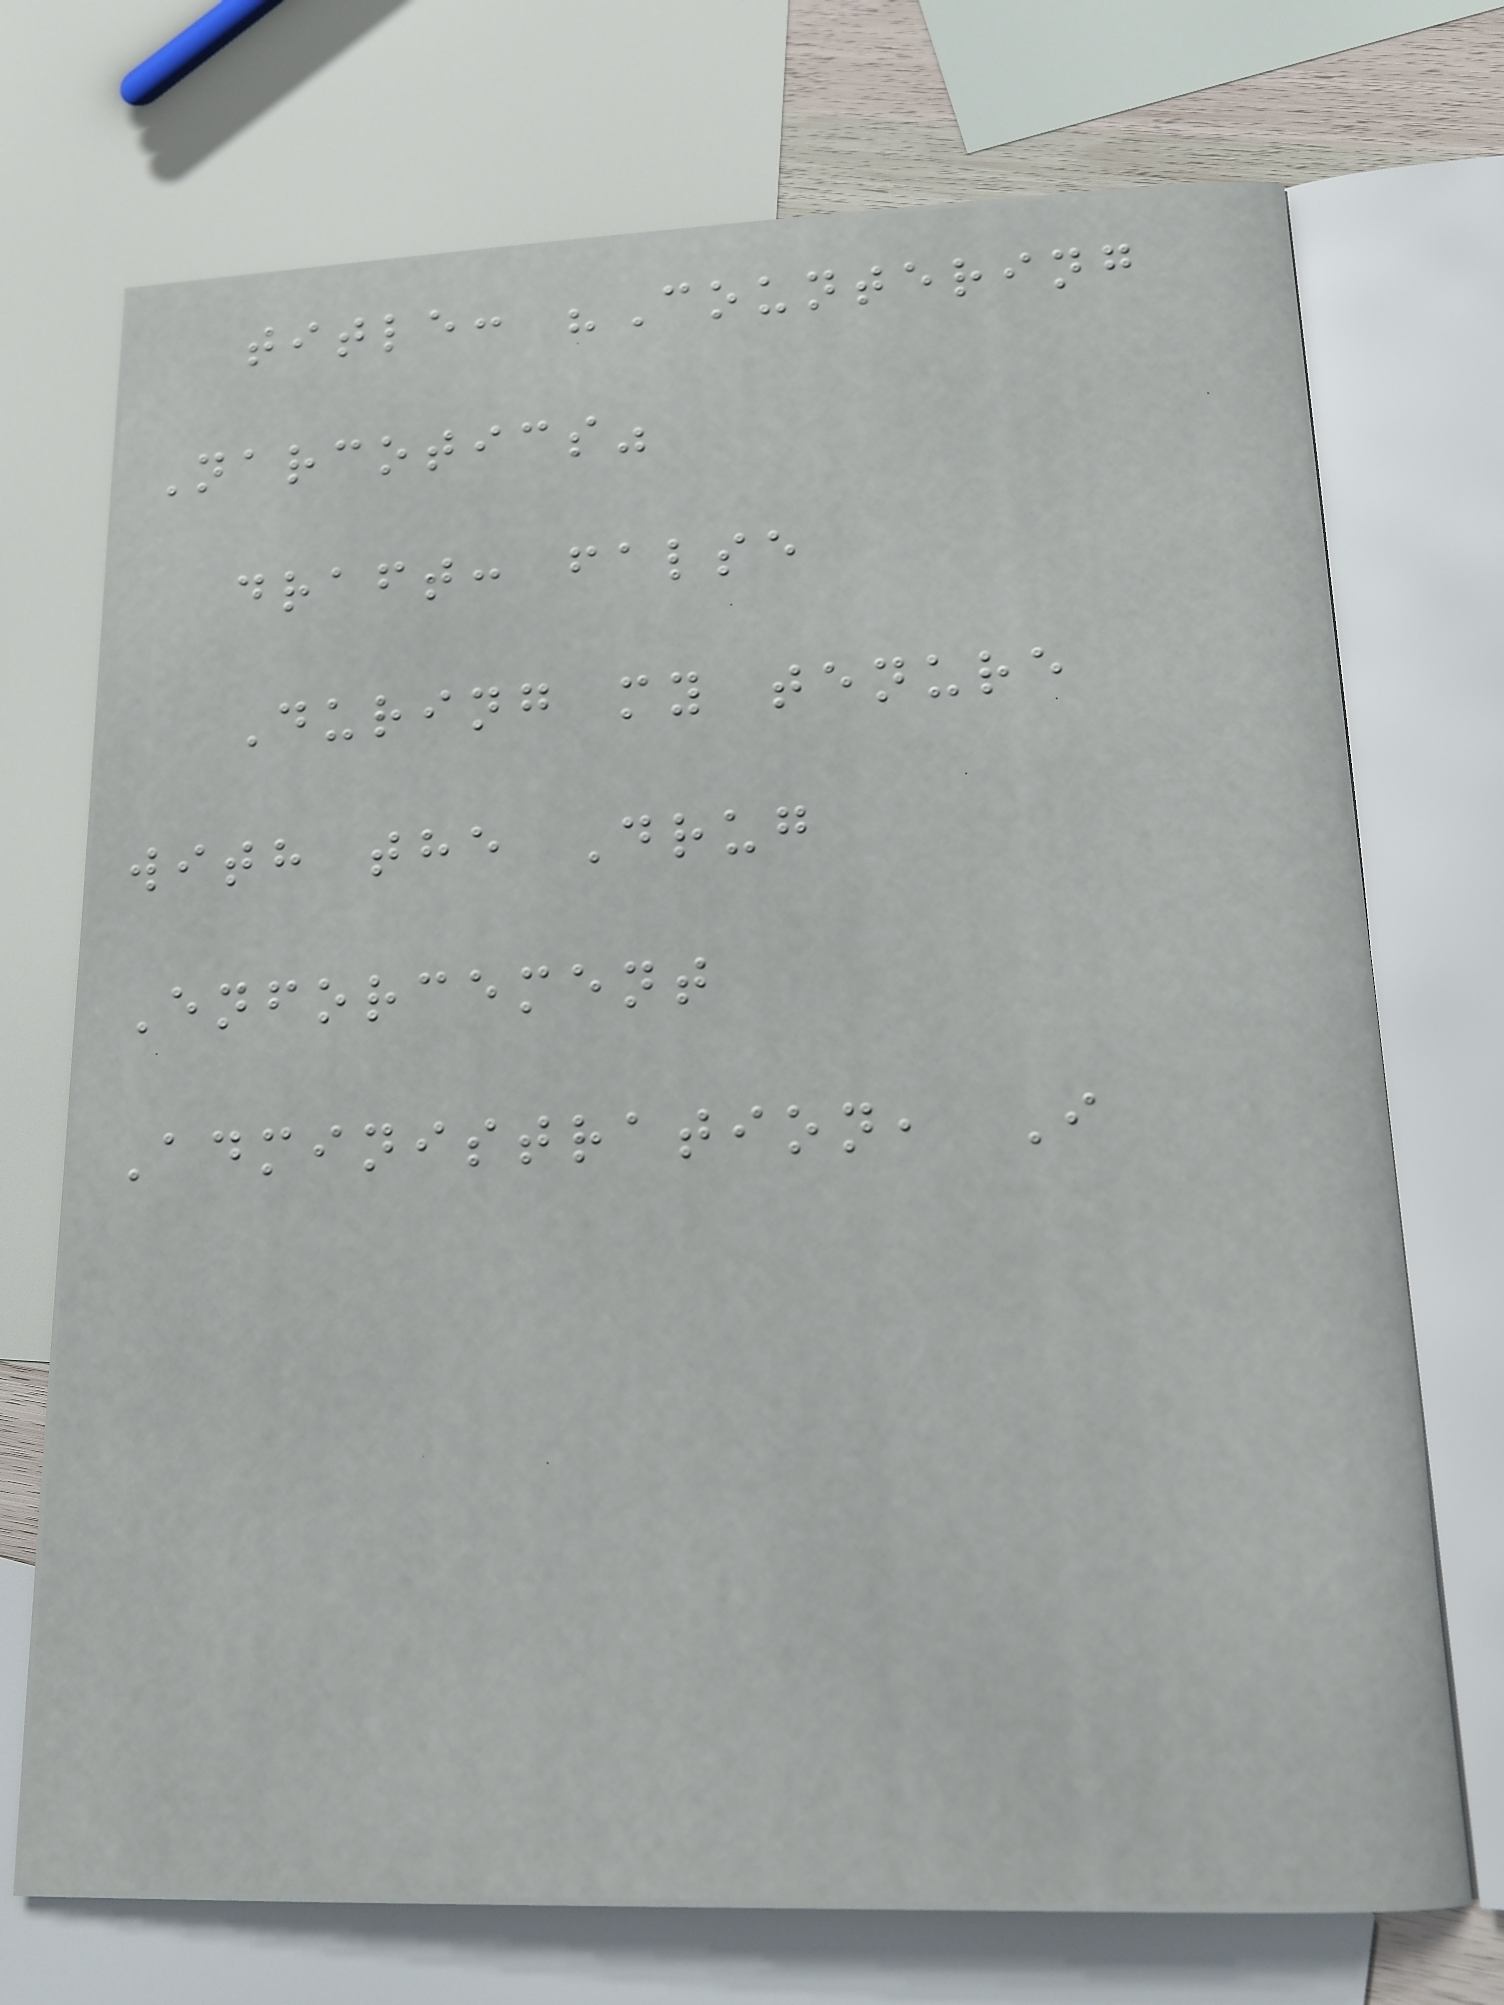title: "Countering
Narcotics"
draft: false
During my tenure
with the Drug
Enforcement
Administration, I
